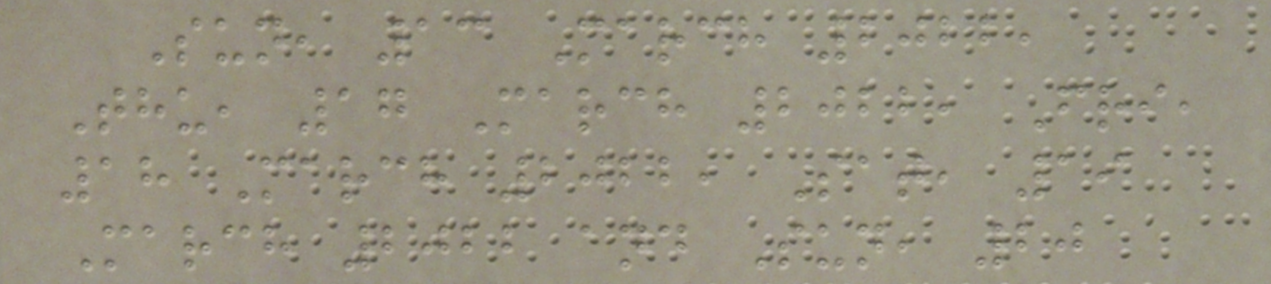Sun, 13 March 2022,
Thu, 17 March 2022, Fri,
18 March 2022, Sat, 19
March 2022 and Sun, 20
